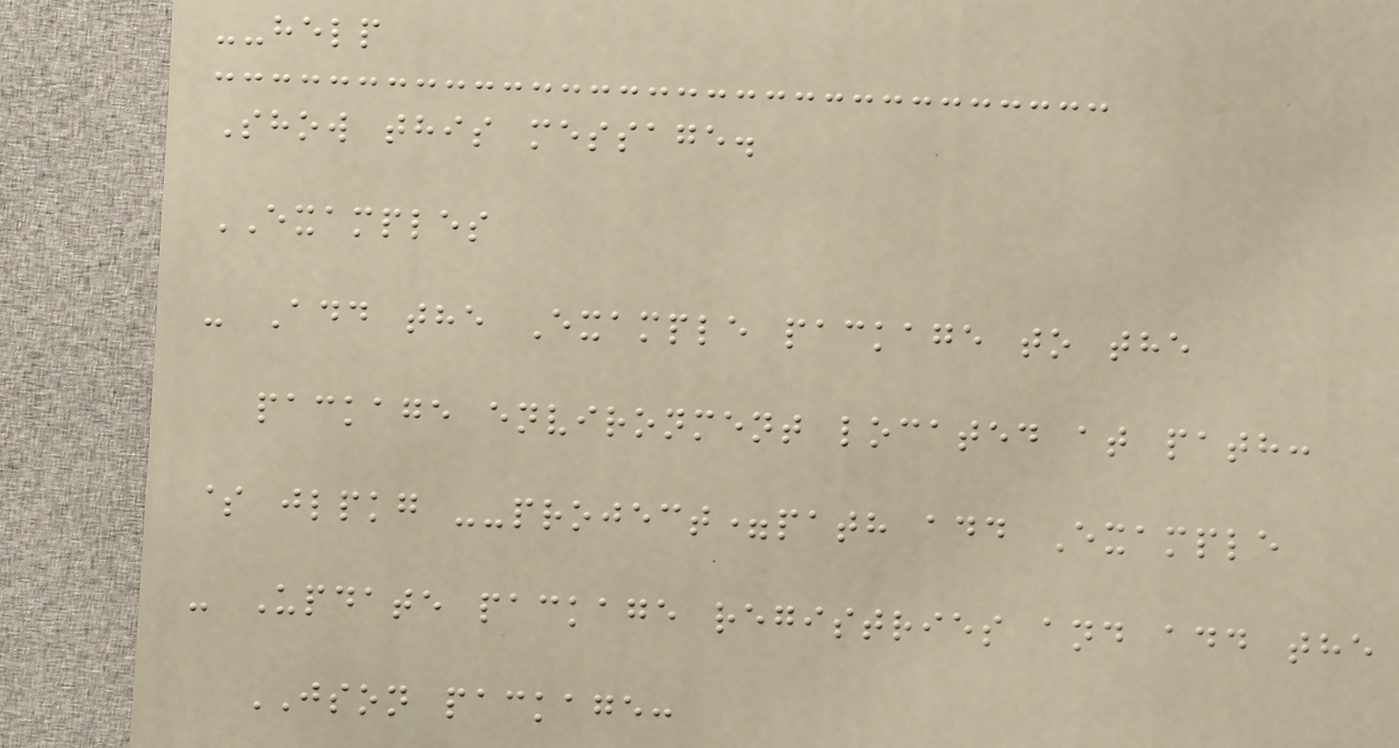--help
Show this message.
EXAMPLES
- Add the Example package to the
package environment located at path:
$ jlpkg --project=path add Example
- Update package registries and add the
JSON package:
